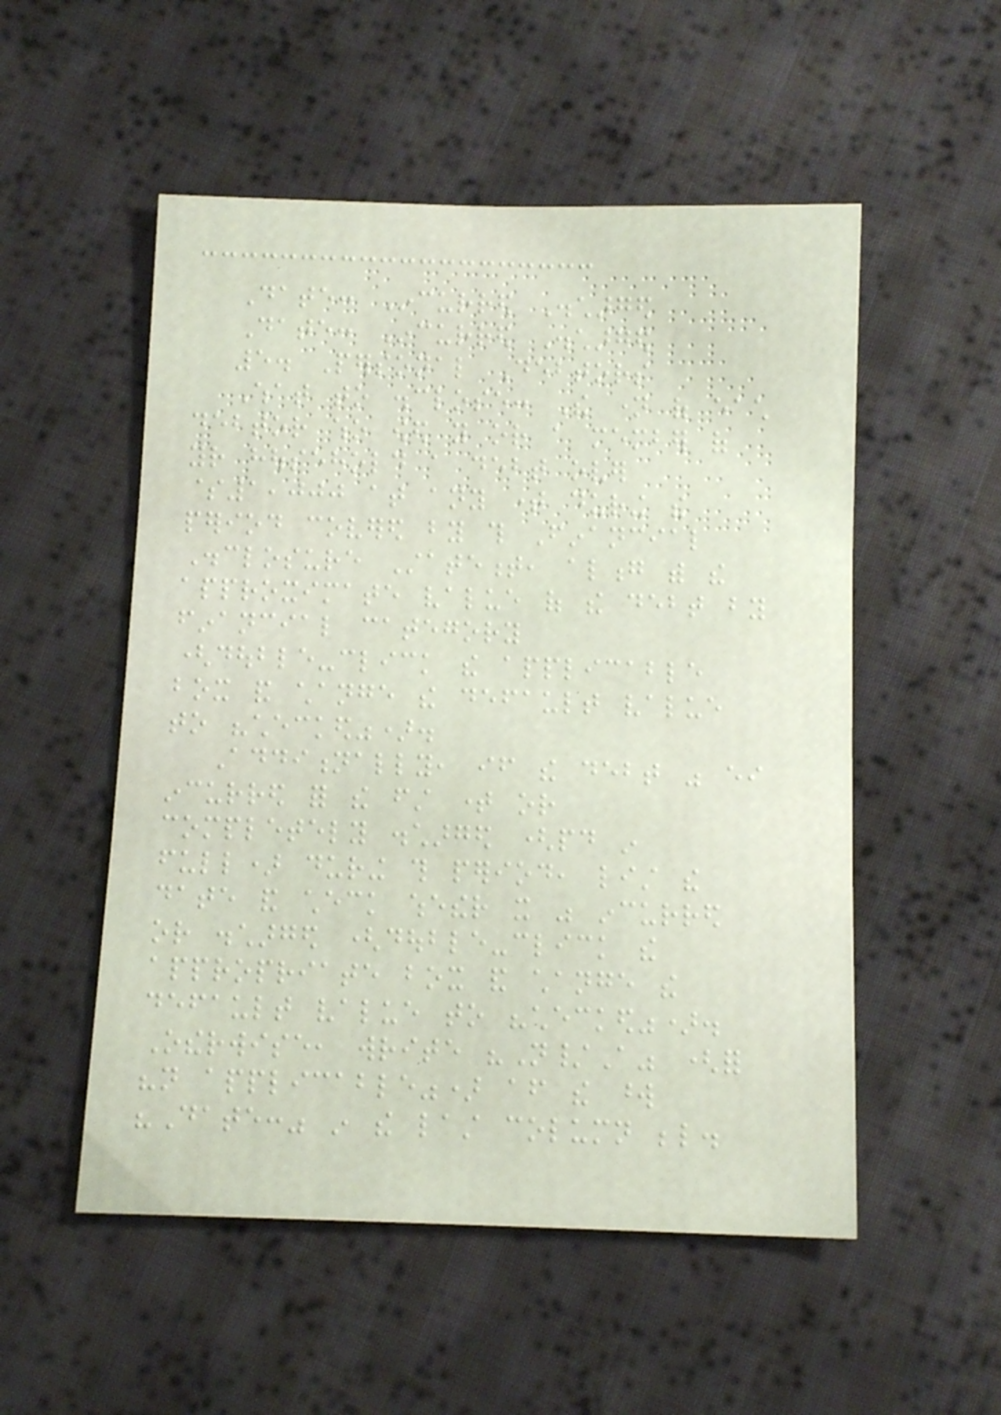Date: Incurred Discharged
Date: Incurred Discharged
5. Personal Debtors
What to disclose: The name of each
debtor who owed you or a member of
your household a debt over
$1,000 at any time during the
period covered by this Financial
Disclosure Statement, along with the
approximate value of the debt by
financial category
(double-click the applicable
box and change the default value
to "checked").
Additionally, if the debt was either
incurred for the first time or
completely discharged (paid in
full) during this period, list the
date and check whether it was incurred
or discharged (double-click the
appropriate box and change the
default value to "checked").
Otherwise, write "N/A" (for
"not applicable") after the word
"Date:" in the last column below.
